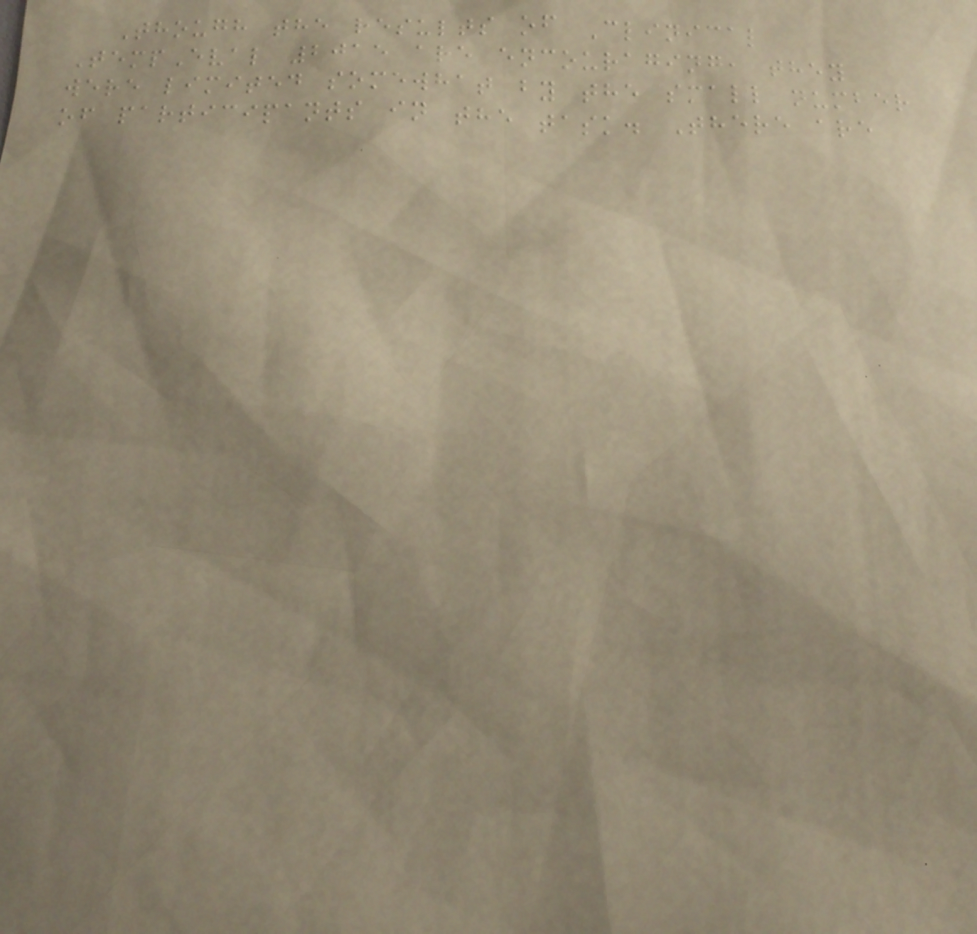Though the results of Clinical
TempEval 2015 are encouraging, they
were limited somewhat by the small number
of participants in the task. There are
